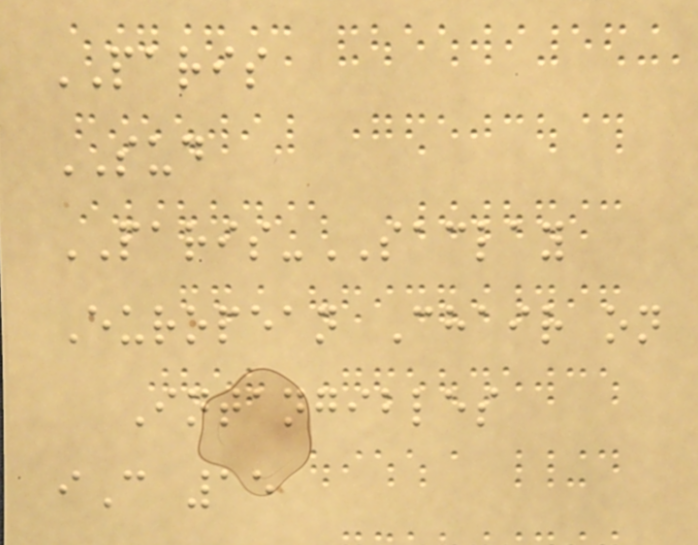PARIS
SUD
PARIS-SACLAY
European Chair on
Intangibles
iC 15
